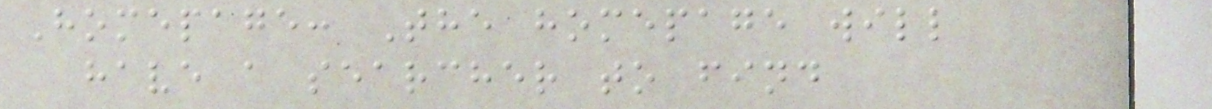Homepage: The homepage will
have a searcher to find
